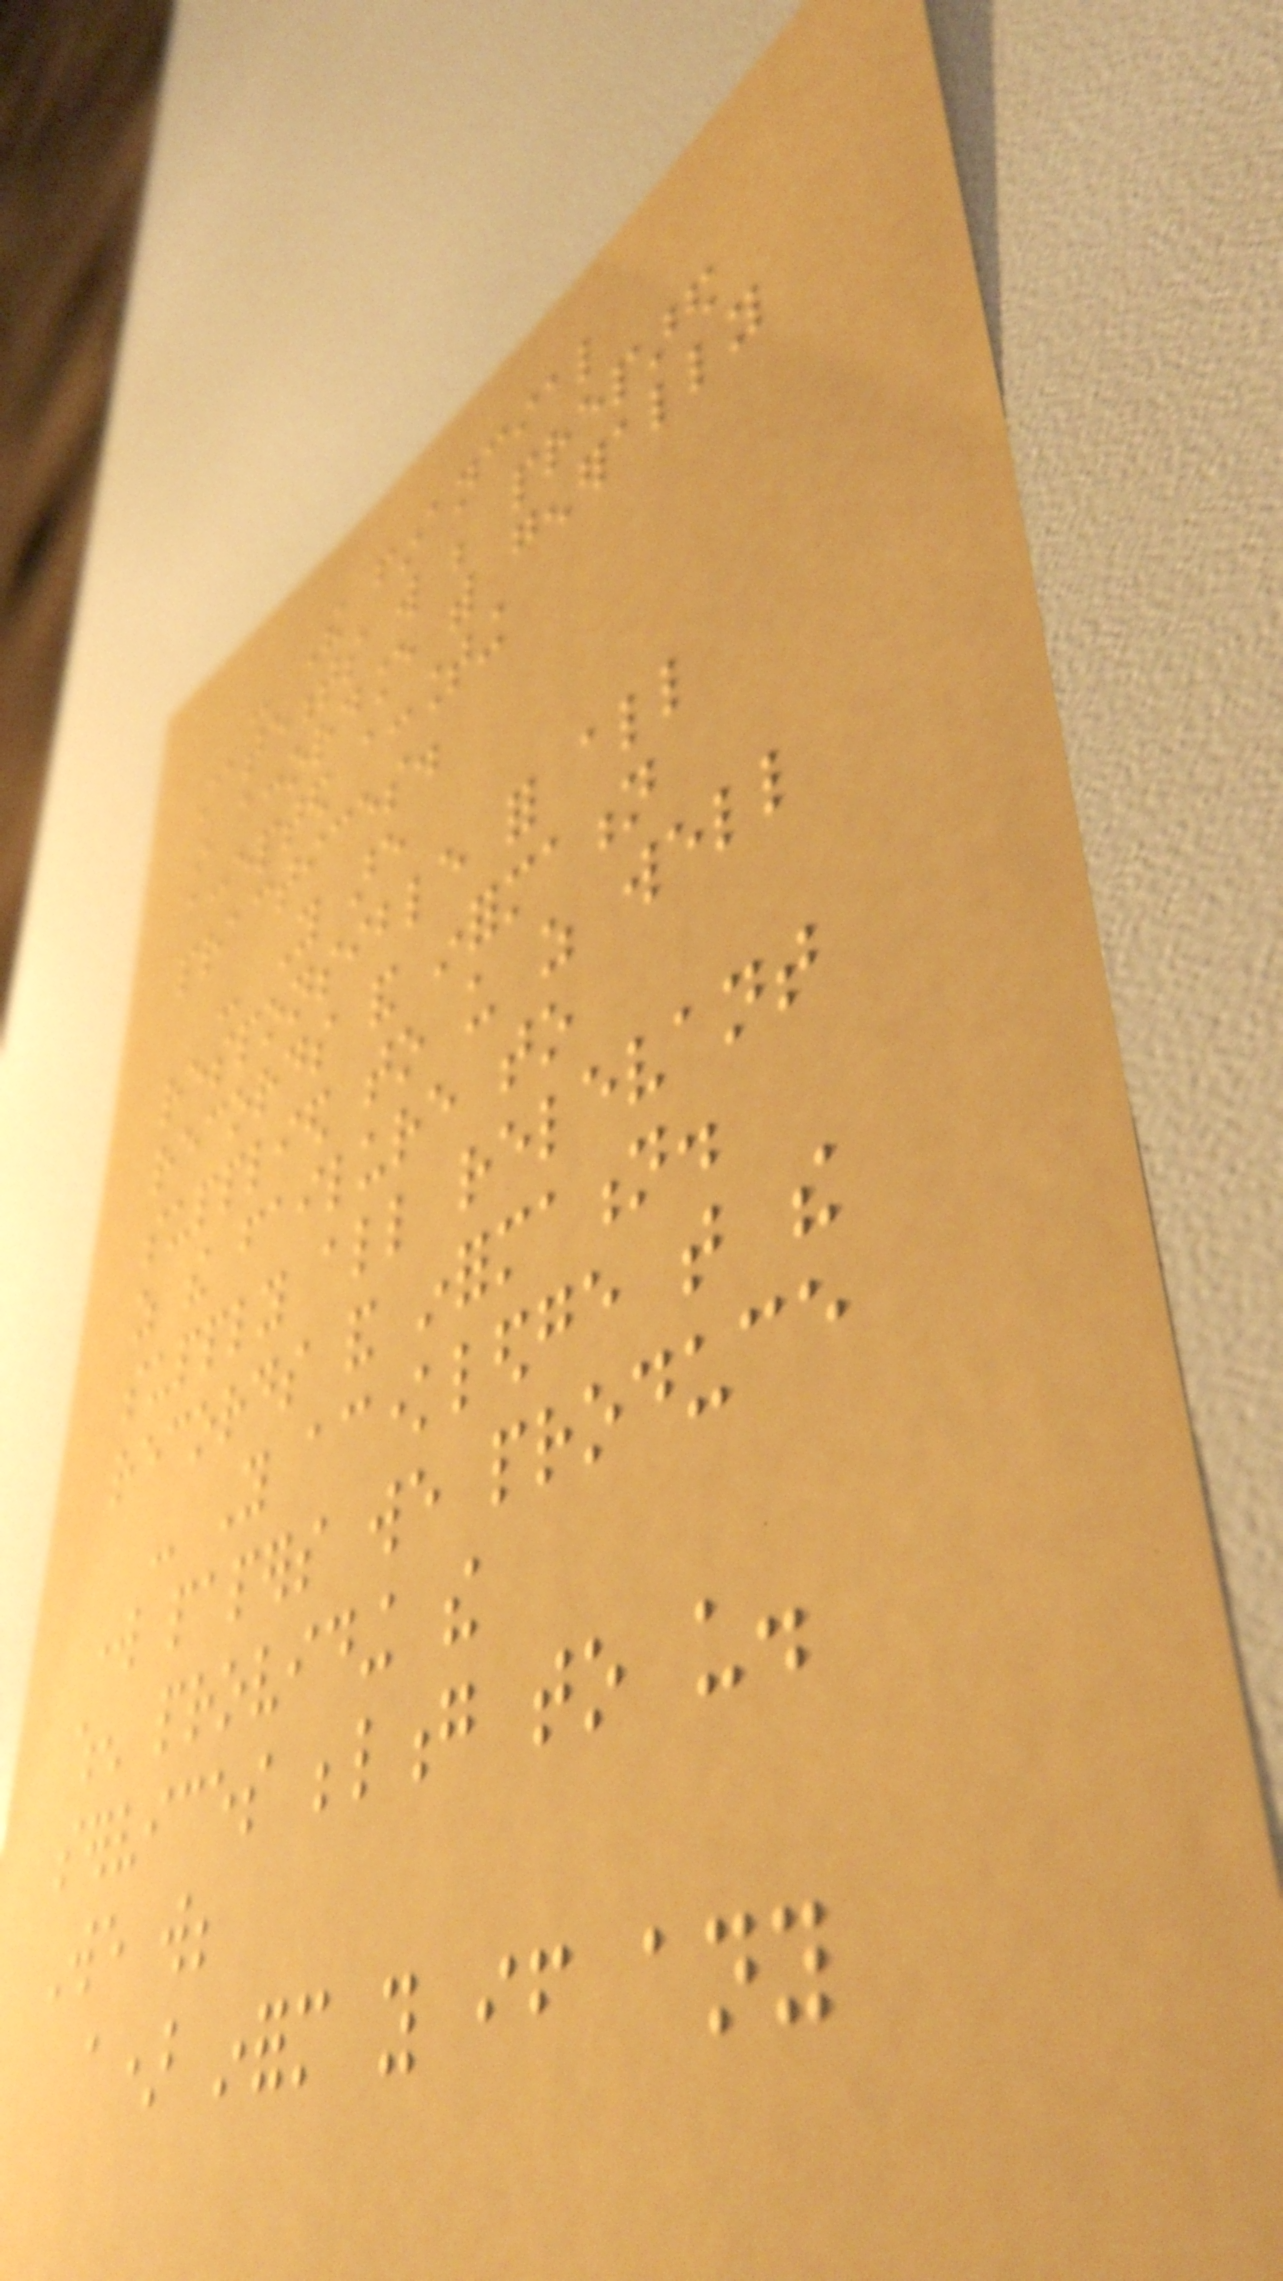- The financial
statements will be prepared
in accordance with generally
accepted accounting
practices.
- You are
responsible for all
records and information
supplied to us as well
as the failure to
supply all relevant
records and information.
- You acknowledge that the
work papers we produce
when providing the
services belong to us.
We will;
a) inform you if any
